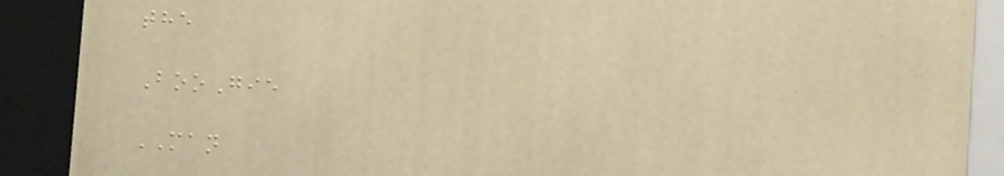the
BooGie
MAN
